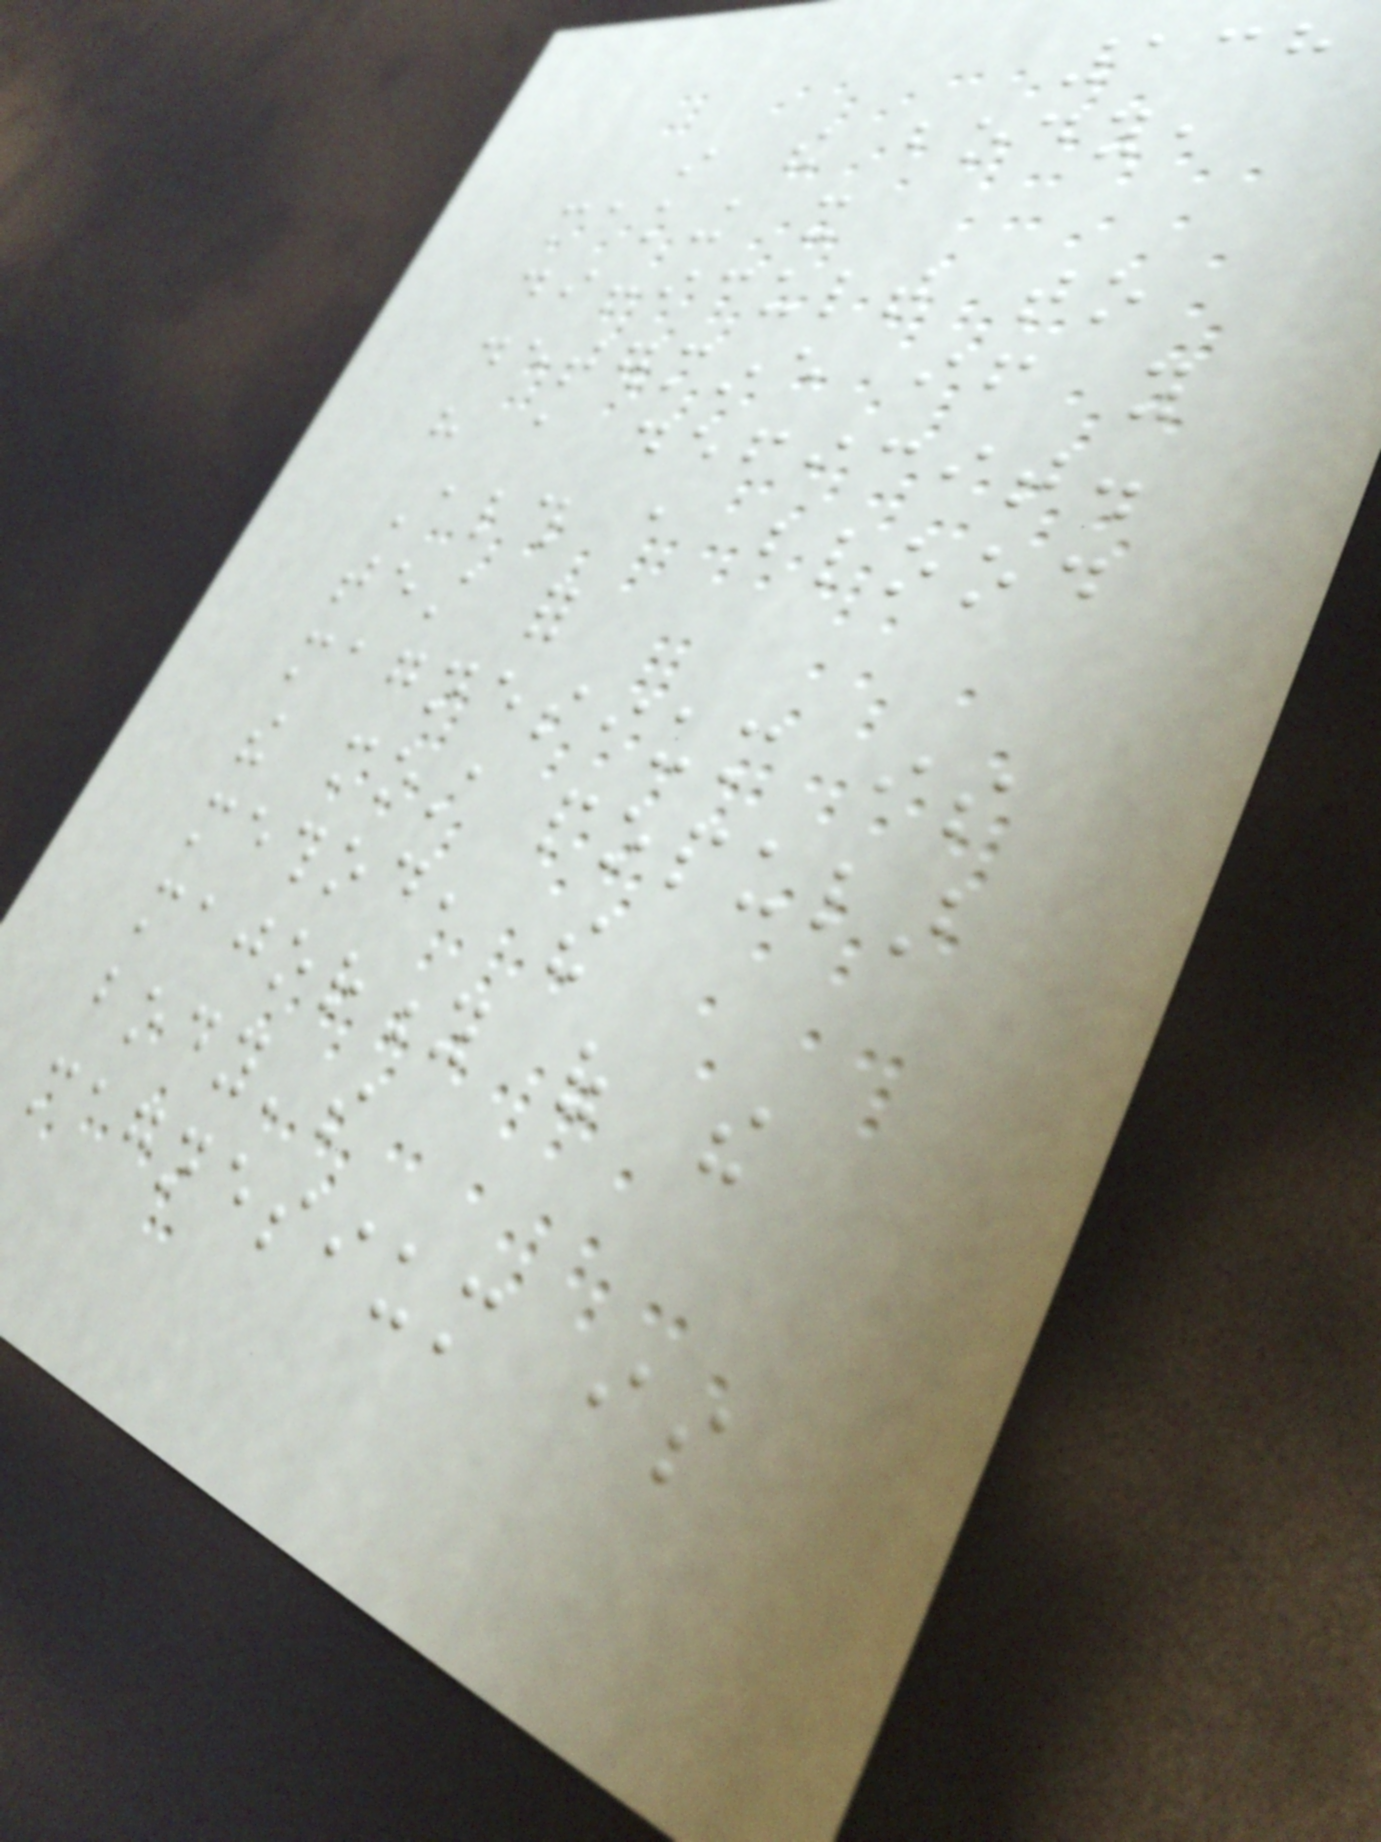138
in the body,
making it
difficult to
determine if you
have a deficit.
Although a blood
test for
magnesium is
the most popular
method, the
majority of the
body's
magnesium is
